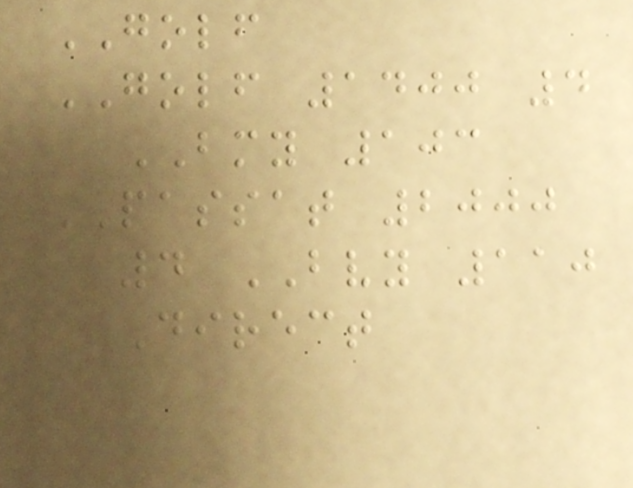GOLF
GOLF 1400 4
BMY 103
PASSAT 2000
4 BVY 110
Direct
